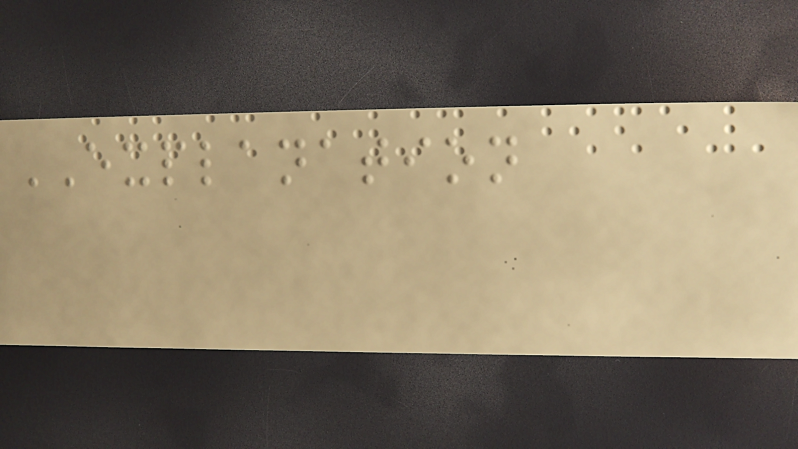EXPLANATION
